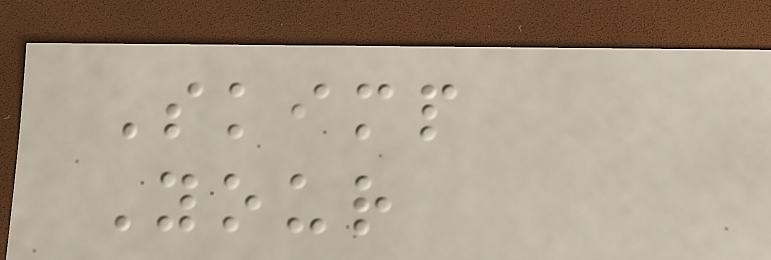Skimp
Your
